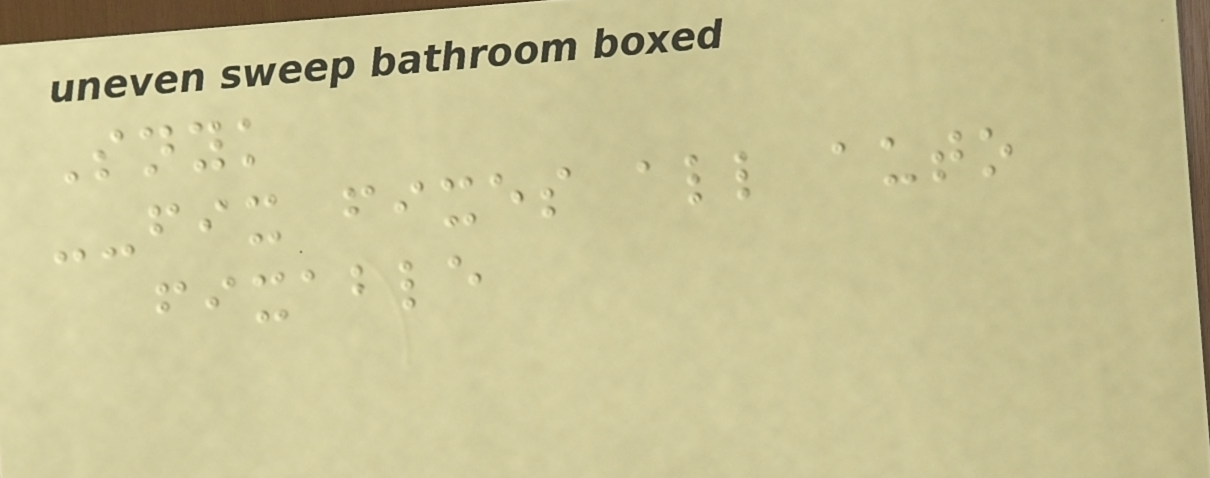Snyk
--fix fixes all auto
fixable
